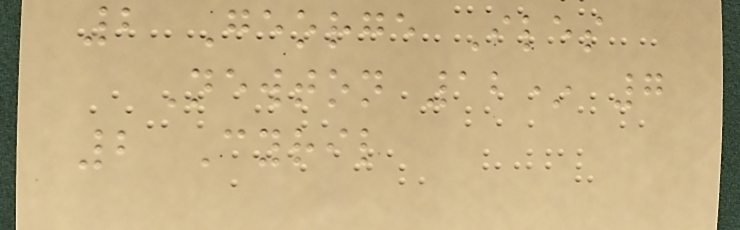2 George Iles
Newton 12* 7
2 Cyril
